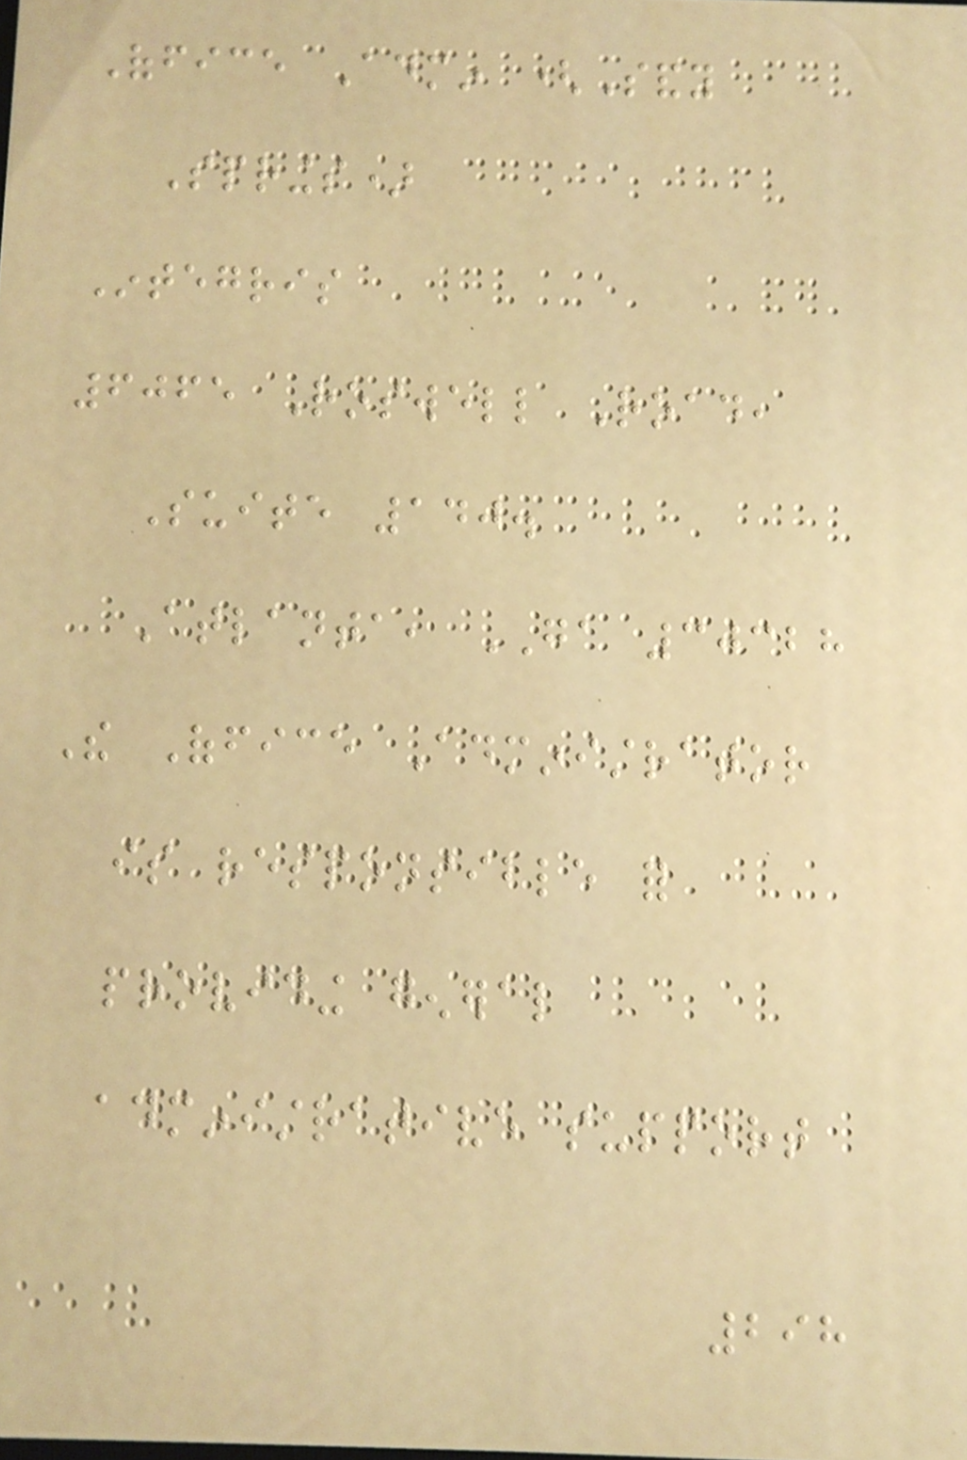Office Admin (Sandy
Springs)
Integris
6065 Roswell Road,
Suite 140.
Atlanta, GA 30328
The Office Administrator
is responsible for
providing general
administrative support
298
